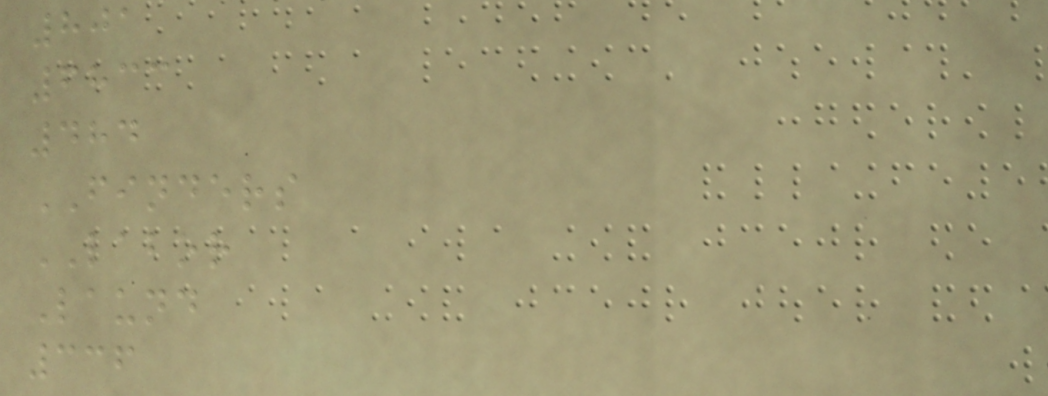801
6833
484
FINDERS
LABOR
Laund
336
